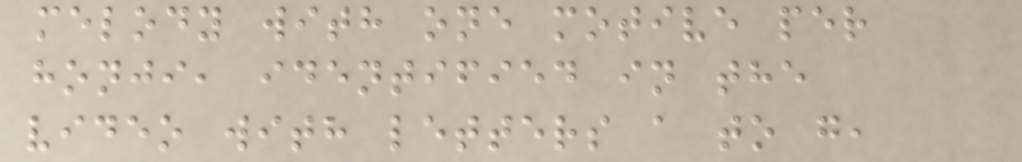melody with one motive per
honji, identified in the
video with letters a to g,
